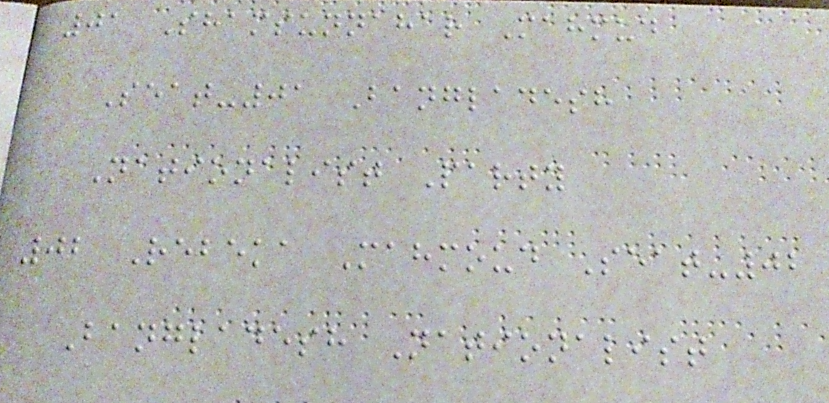01 Shamsunnahar Mahmud
Seat-01 Bangladesh
Nationalist Party
02 Rebeka Mahmoud Seat-02
Bangladesh Nationalist
